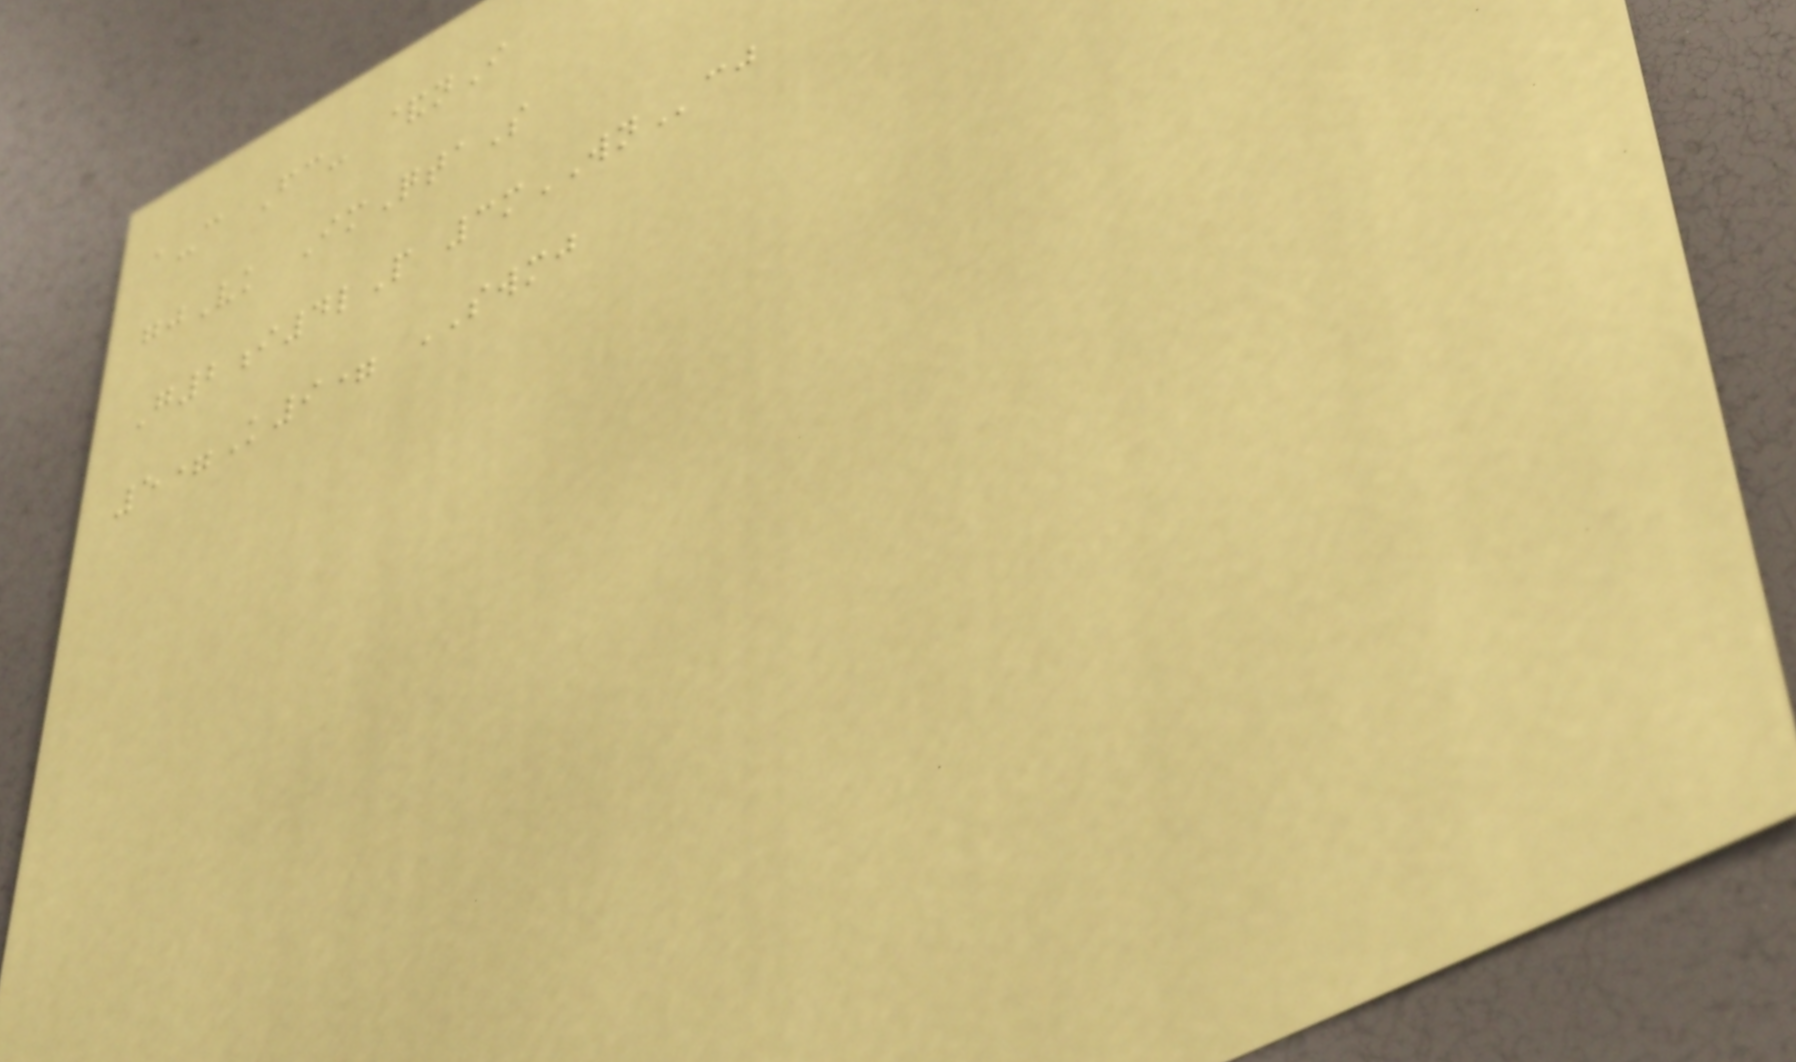a-c Fc- &nI
gjVk ImQtaS
G2i4lP 3mWNcj
5=K9= SWMJ
